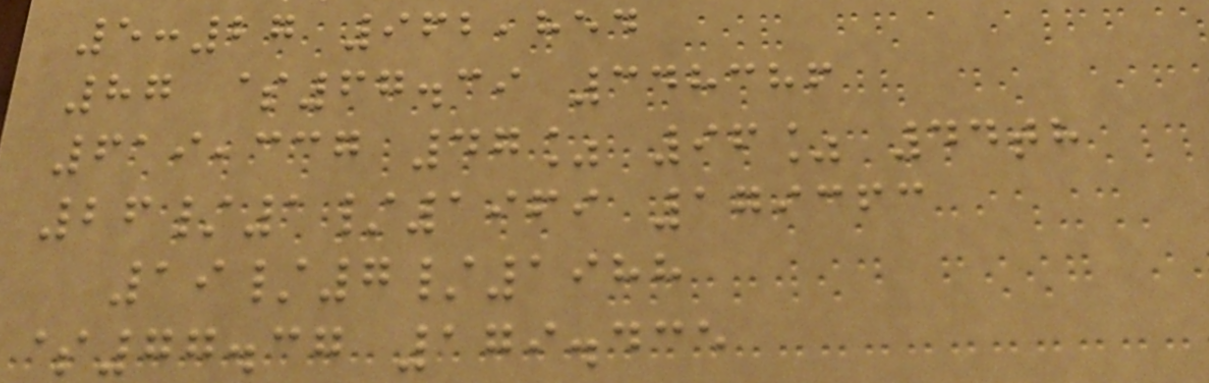5:27 962,854
87 $67.39 348386
619,337 47% 96% 44th
26/1/1969 179363
19/7/1988
$77.37 179.435
